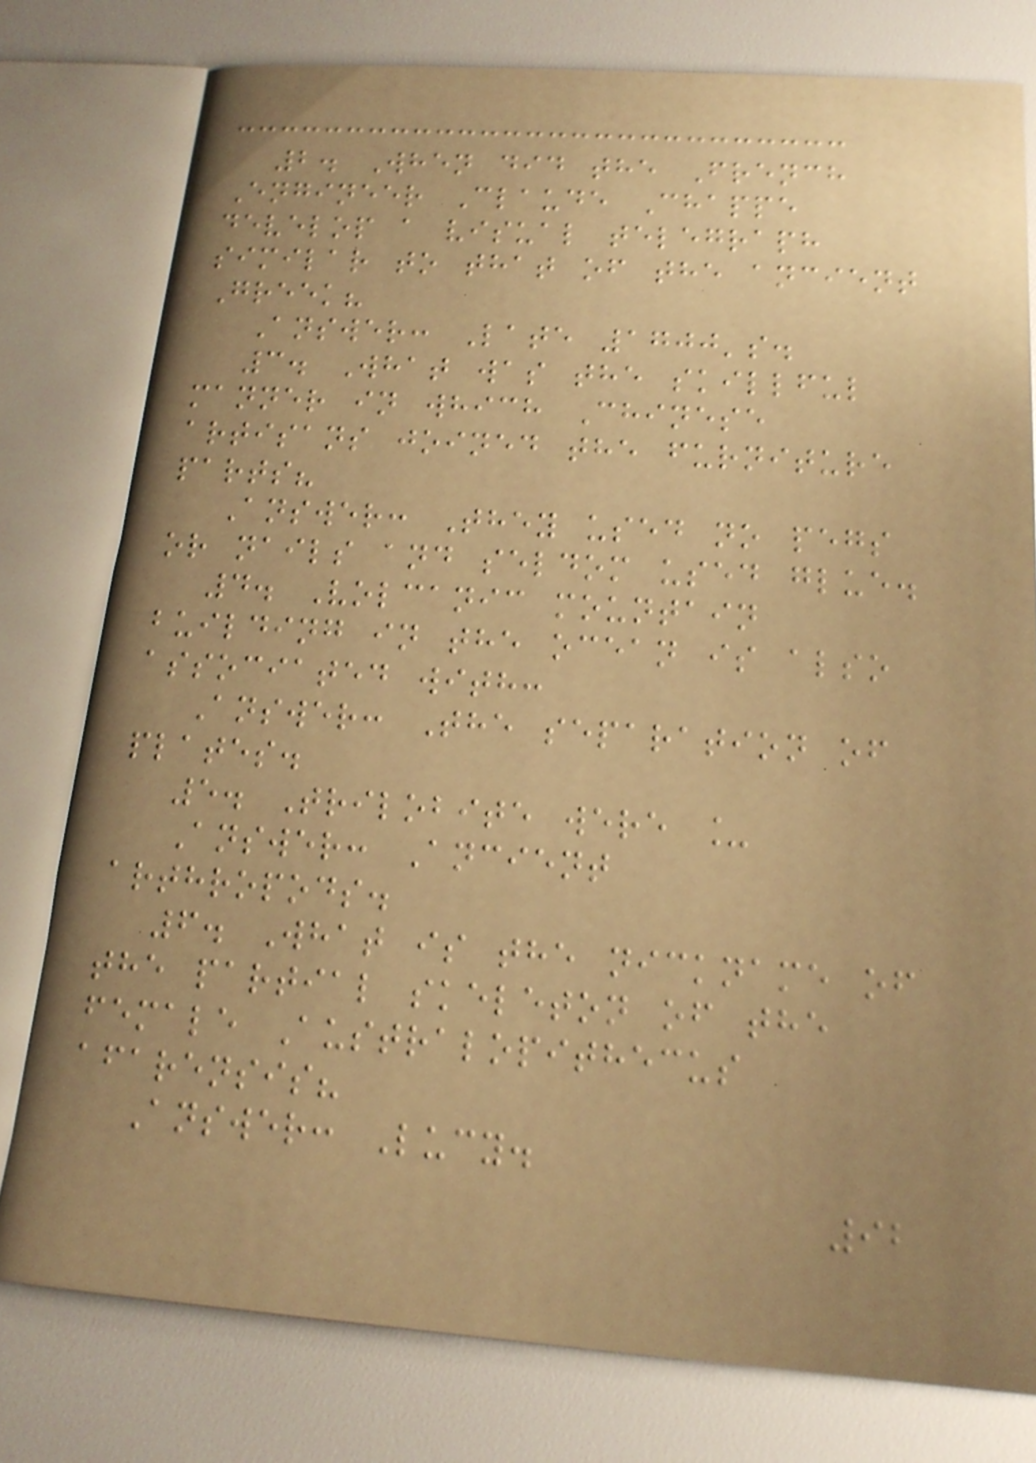2. When did the French
Engineer Claude Chappe
develop a visual telegraph
similar to that of the ancient
Greek?
Answer: Late 1700's.
3. What was the skillful
manner in which Chinese
artisans joined the furniture
parts?
Answer: They used no pegs
or nails and seldom used glue.
4. Volcanic mountain
building in the ocean is also
associated with:
Answer: The separation of
plates.
5. Trilobite were _
Answer: Ancient
arthropods.
6. What is the nickname of
the partial skeleton of the
female Australopithecus
afarensis?
Answer: Lucy.
92
